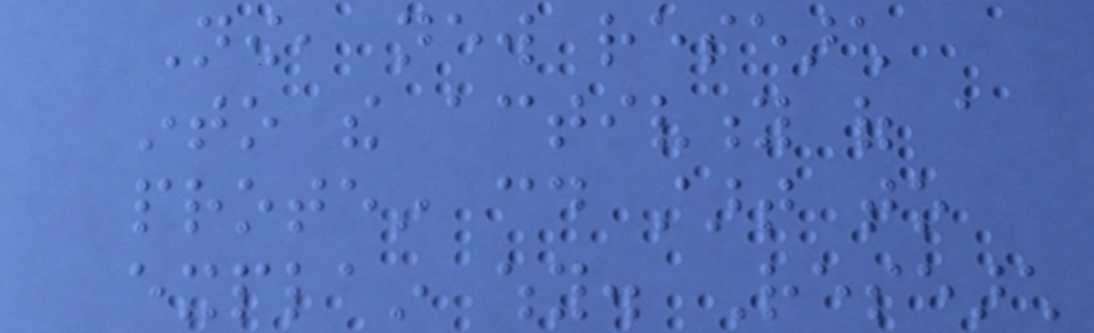Now, new research
into the activity of a
protein could start to
explain why. Research
